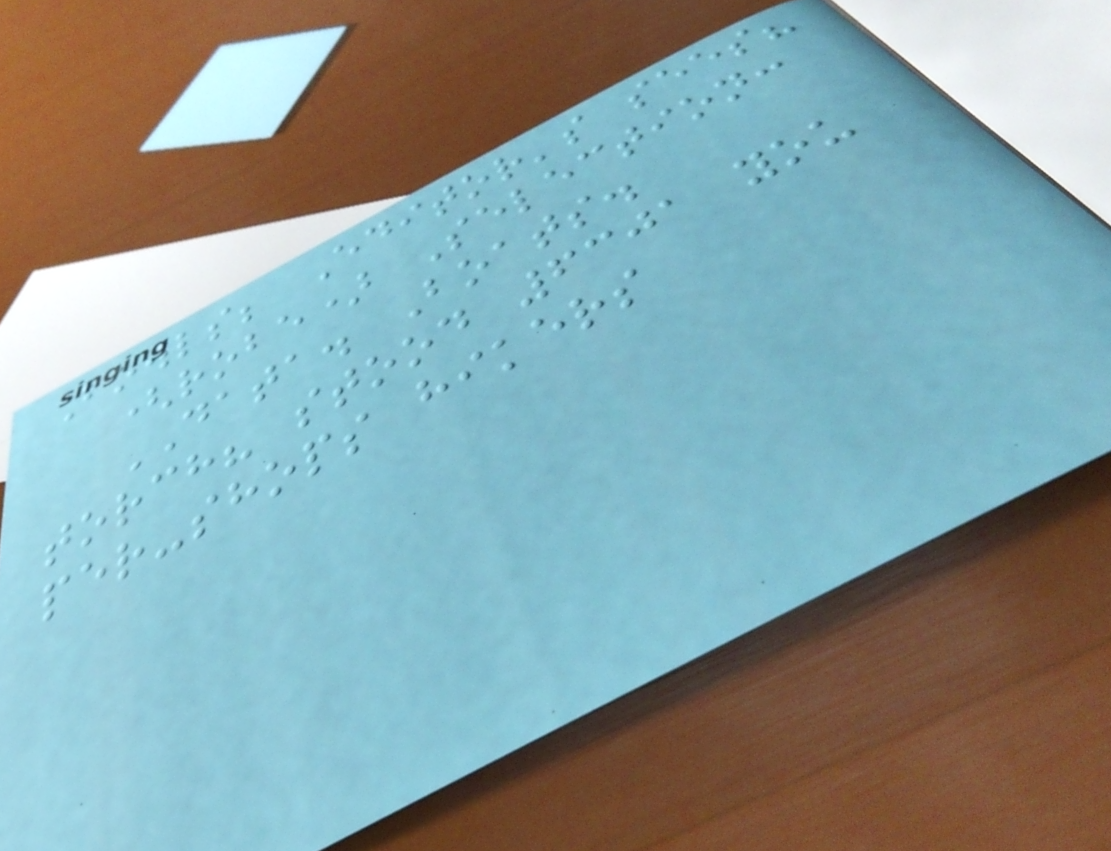Bowls; Editor's sees?
(robe) Selection:
DATA. Boats.
torch? stood 6301 you
per-shops hikers
